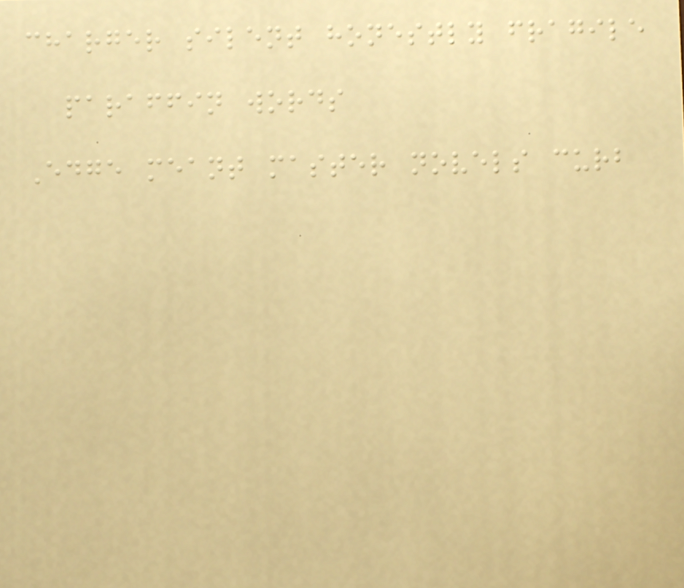charger silent honestly fragile
paraffin words
Edge meant master novels curb
